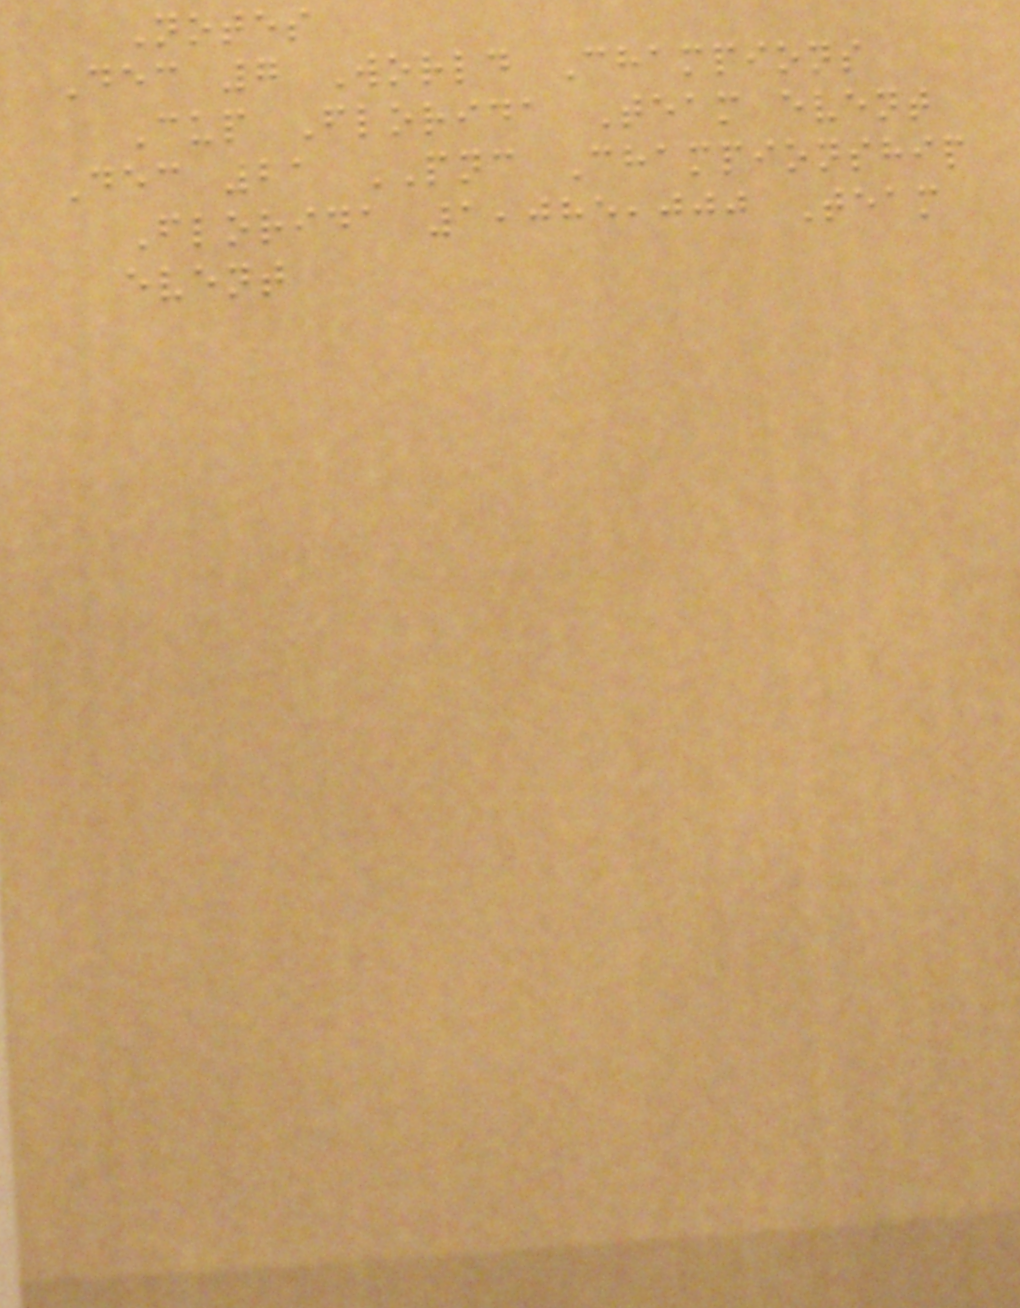Notes
Dec 7 World Champions
Cup Florida Team event
Dec 21 PNC Championship
Florida 1,085,000 Team
event
